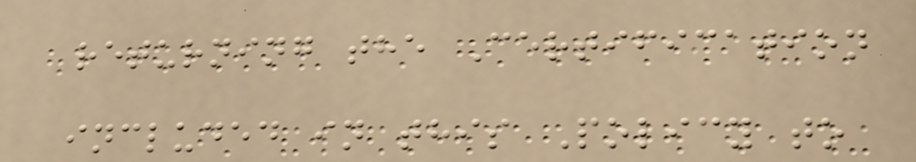returning the Certification
included in this Policy to
